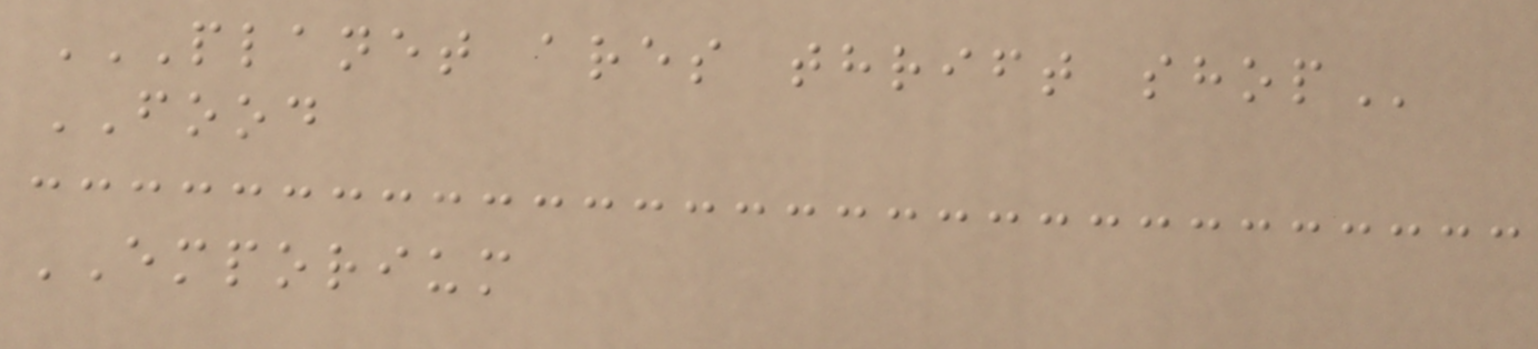PLANET ARES THRIFT SHOP
FOOD
EMPORIUM
